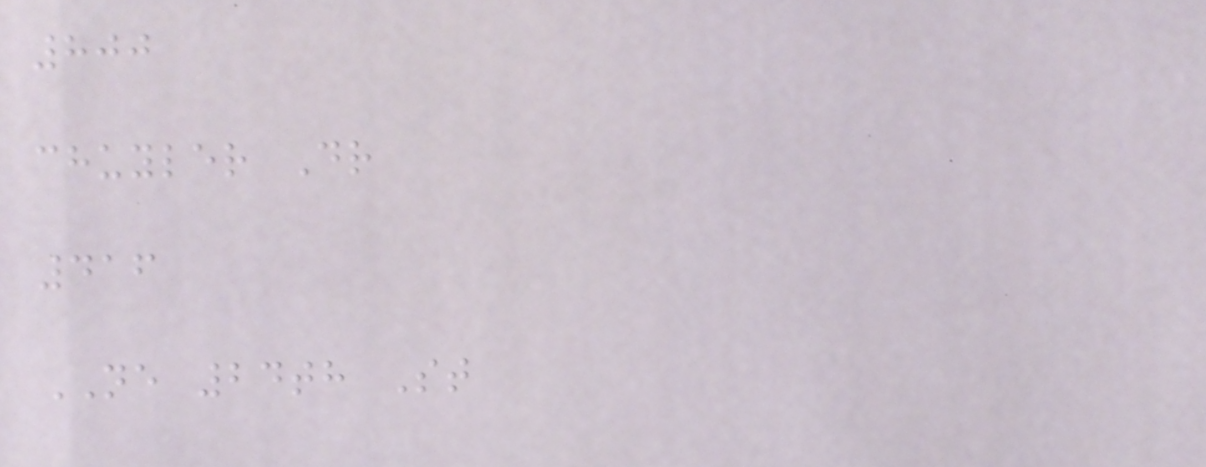800
chuyler Dr
416
NE 24th St
